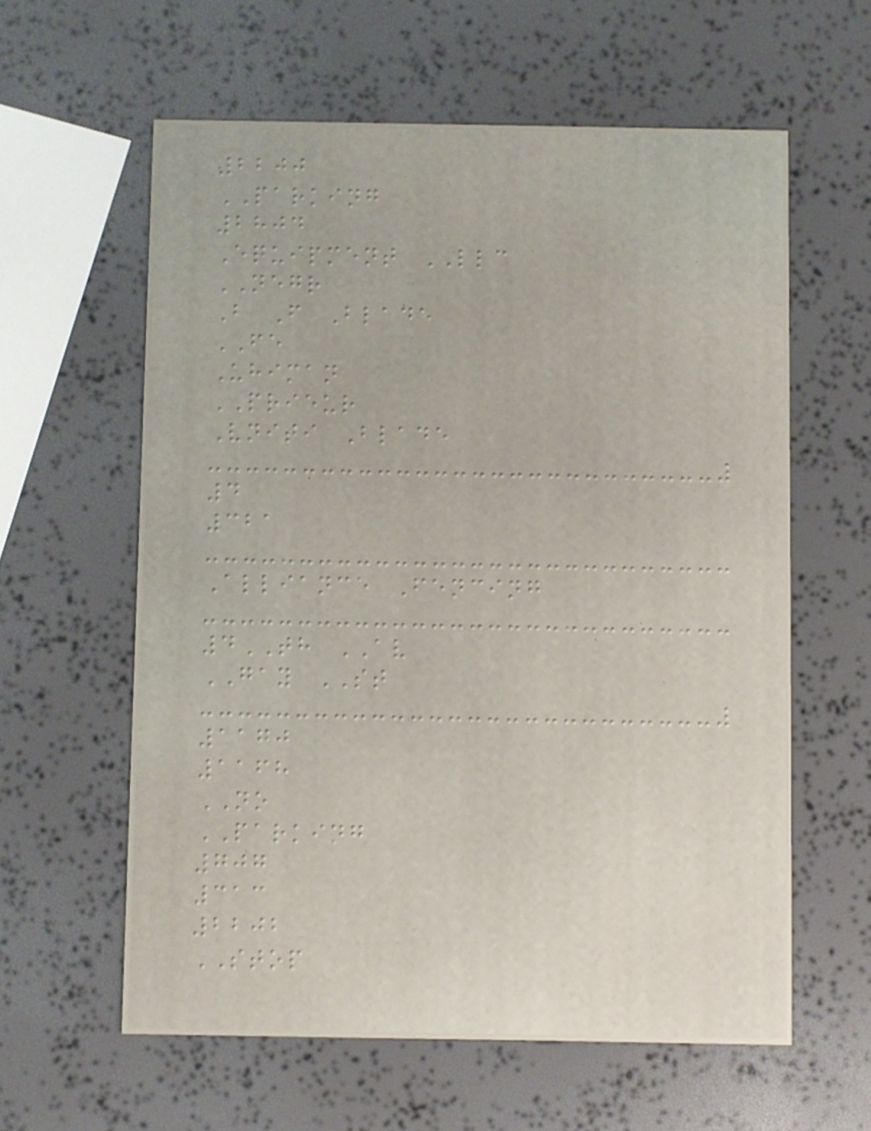2200
PARKING
2804
Equipment LLC
NEGR
B F Blade
FE
Uhiman
PRIEUR
Vniti Blade
4
321
Alliance Fencing
4TH AV
GAY ST
1170
1168
NO
PARKING
707
313
2202
STOP
